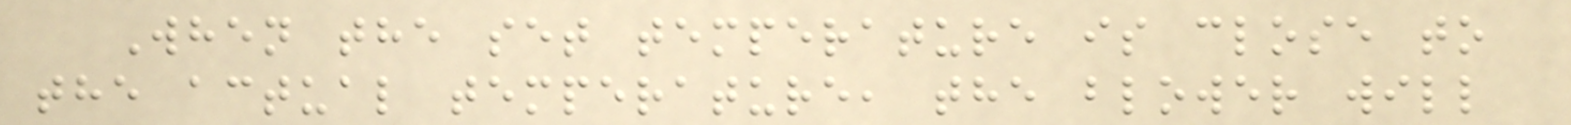When the set temperature is close to
the actual temperature, the blower will
